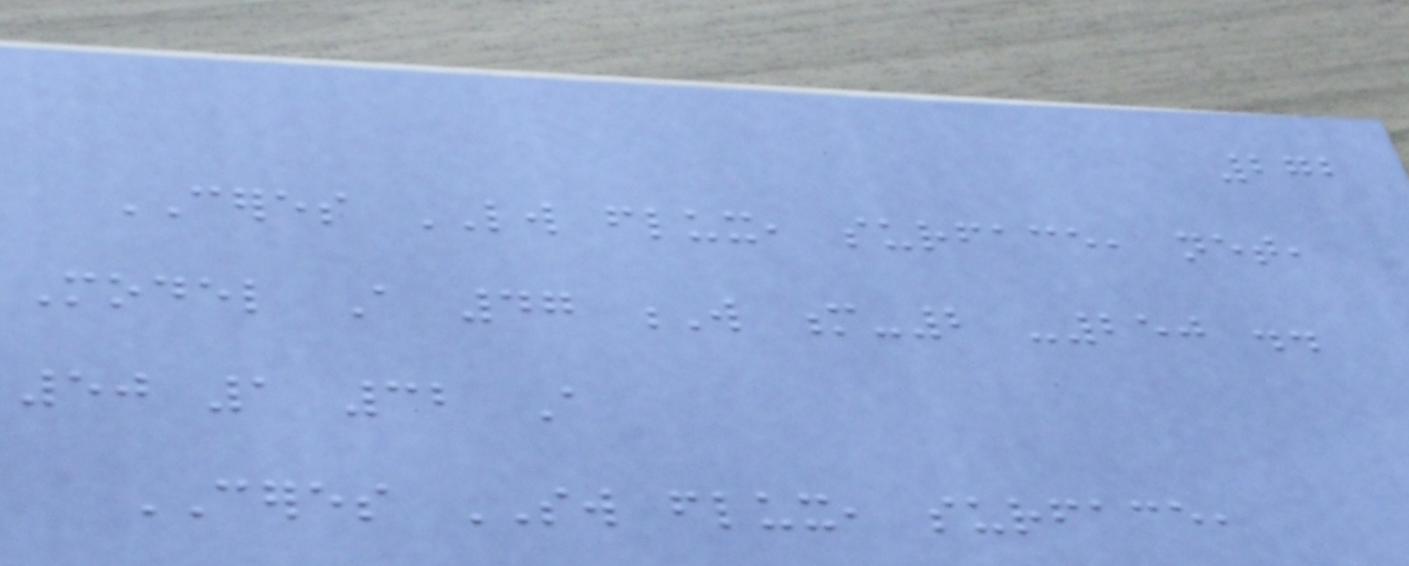272
CERES LW flux, surface, net,
Model A 47 W m-2 -250 ..
50 1 32 A
CERES SW flux, surface,
